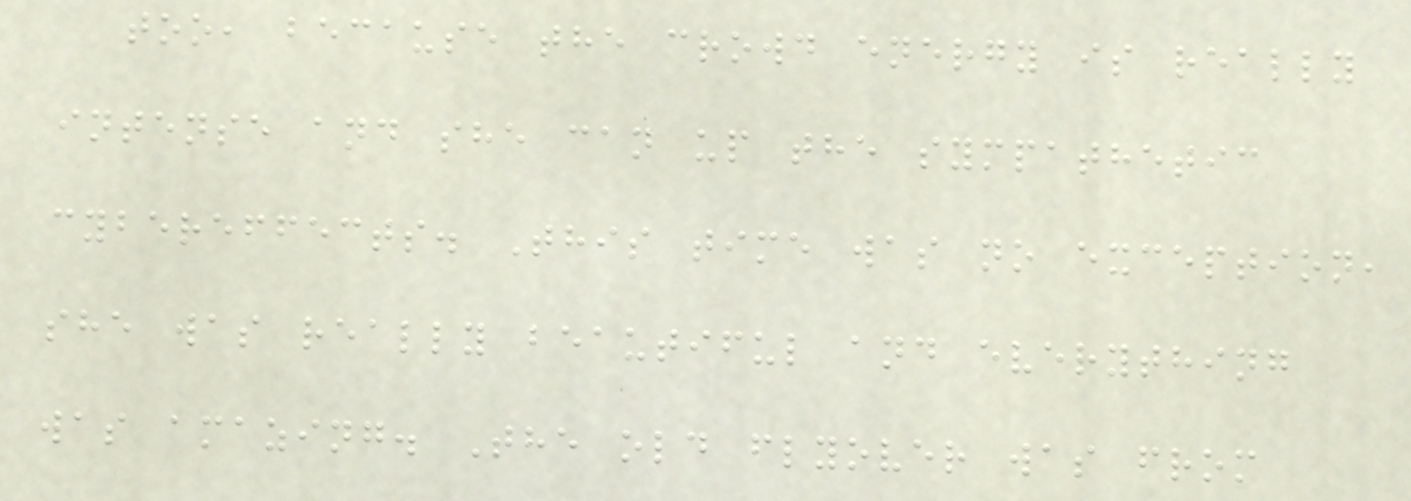too, because the crowd energy is really
intense and she can up the sympathetic
cybereffects. This time was no exception,
she was really beautiful and everything
was amazing. The old flyover was from
